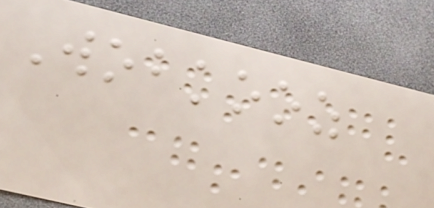Wobkooz
